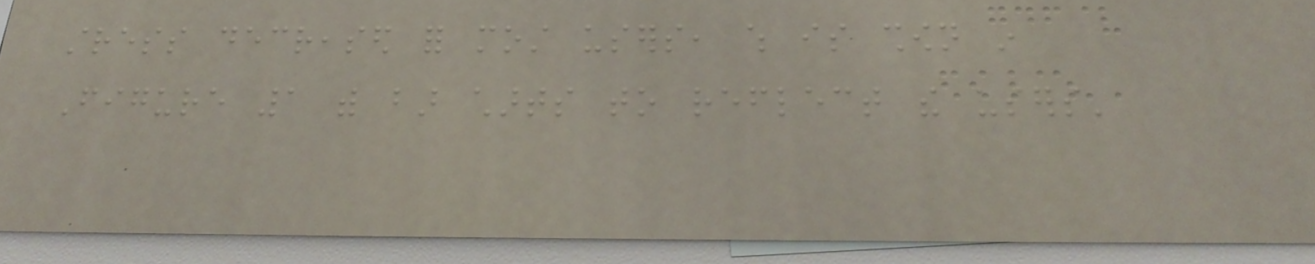stress decreased for most users, which is shown in
Figure 1 with bar charts to reflect the users'
